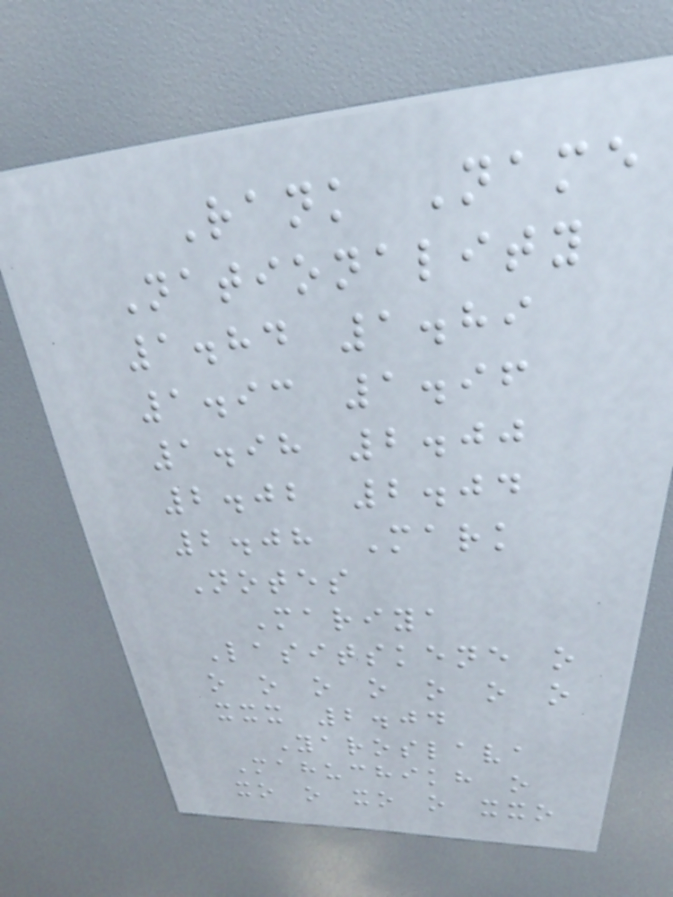Rank Name
Nationality
1.84 1.89
1.93 1.96
1.98 2.00
2.02 2.04
2.08 Mark
Notes
Mariya
Lasitskene o
o o o o o o o
xxx 2.04
Yaroslava
Mahuchikh o
xo o xo o xxo
